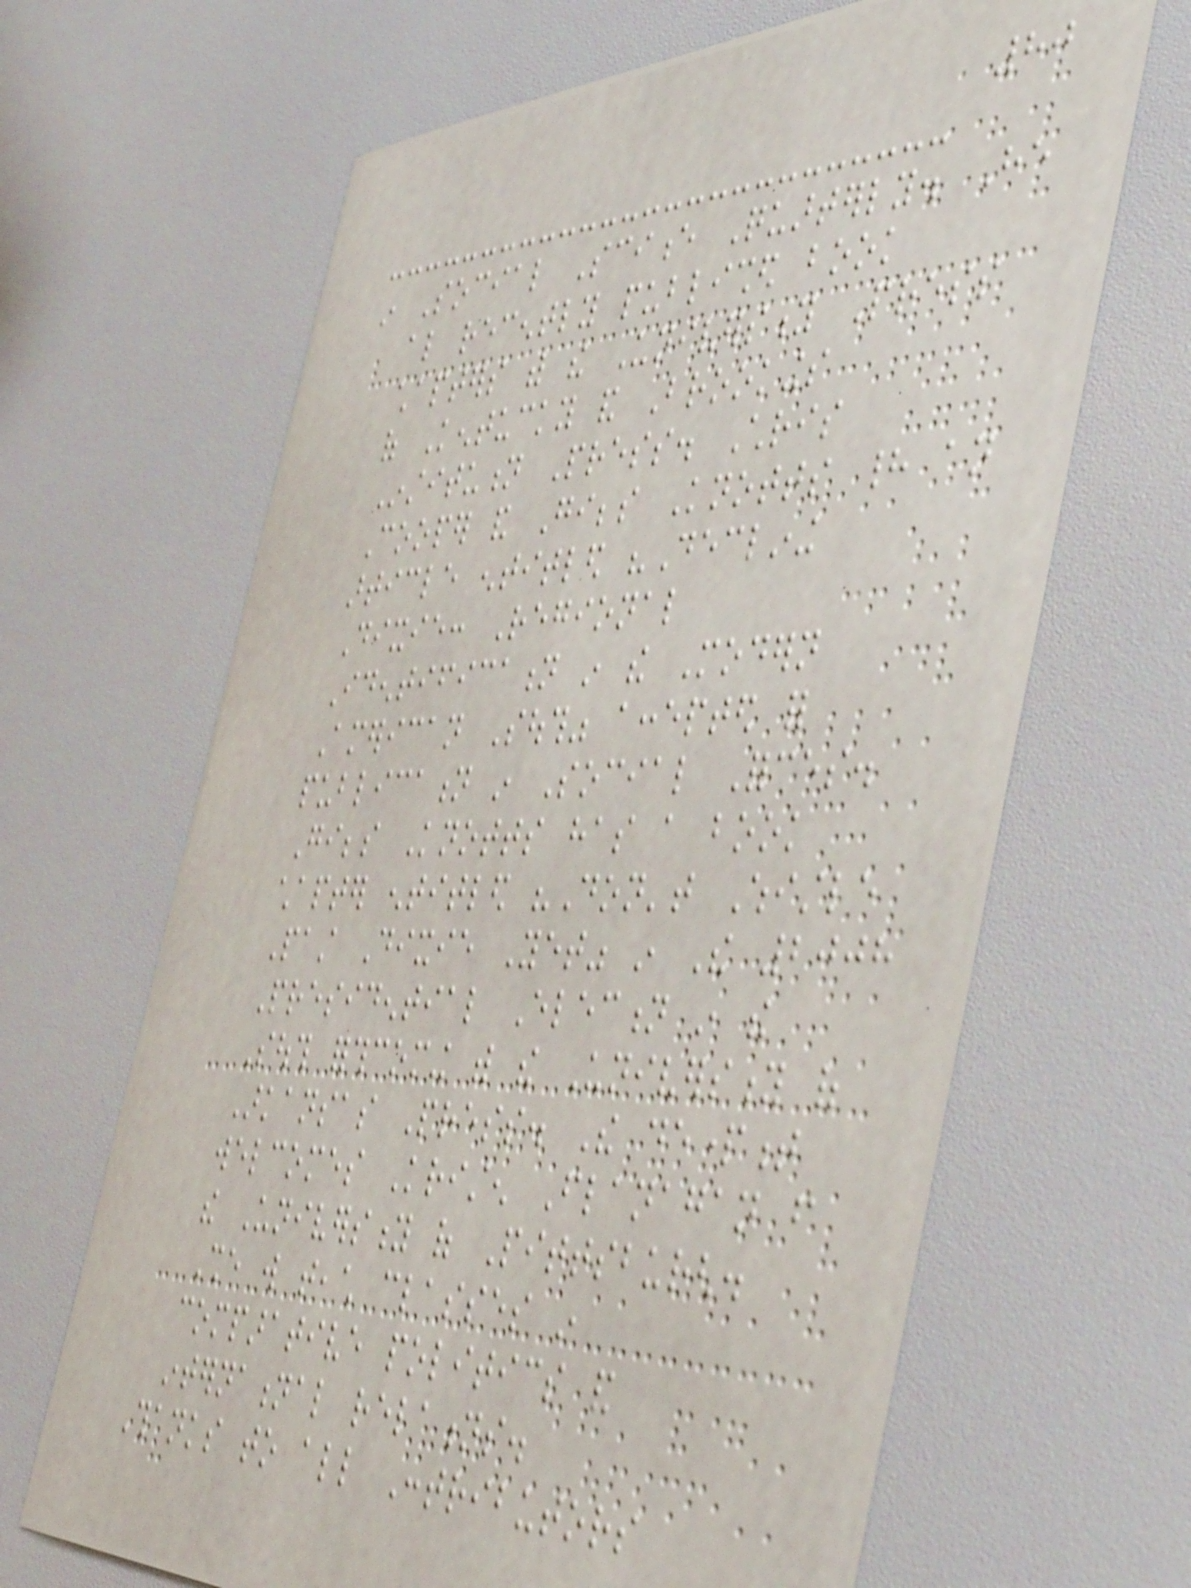80
in Social Science Quarterly. He
also recently published book
chapters with the University Press
of Kentucky and Brookings
Institution Press. Chris
Cooper and Gibbs Knotts had an
article entitled "Declining
Dixie: Regional
Identification in the Modern
American South" accepted for
publication in Social Forces.
Gibbs Knotts has a book
chapter entitled "Don't Whistle
Past Dixie Yet" in The 2008
Presidential Election in the
South forthcoming with the University of
Arkansas Press. The department
welcomes Kristen Flanagan from
the University of Pittsburgh.
She will teach classes in
comparative politics and
international relations.
Thanks to all Contributors
